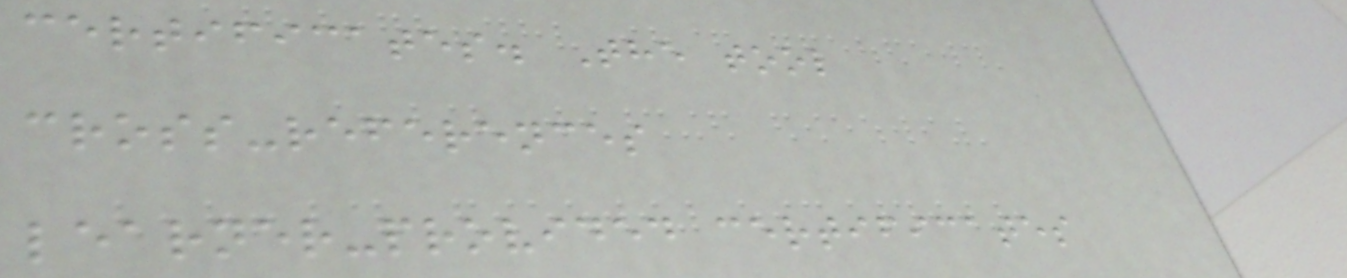certificates. The tool
cross-references
learner-provided certificates
